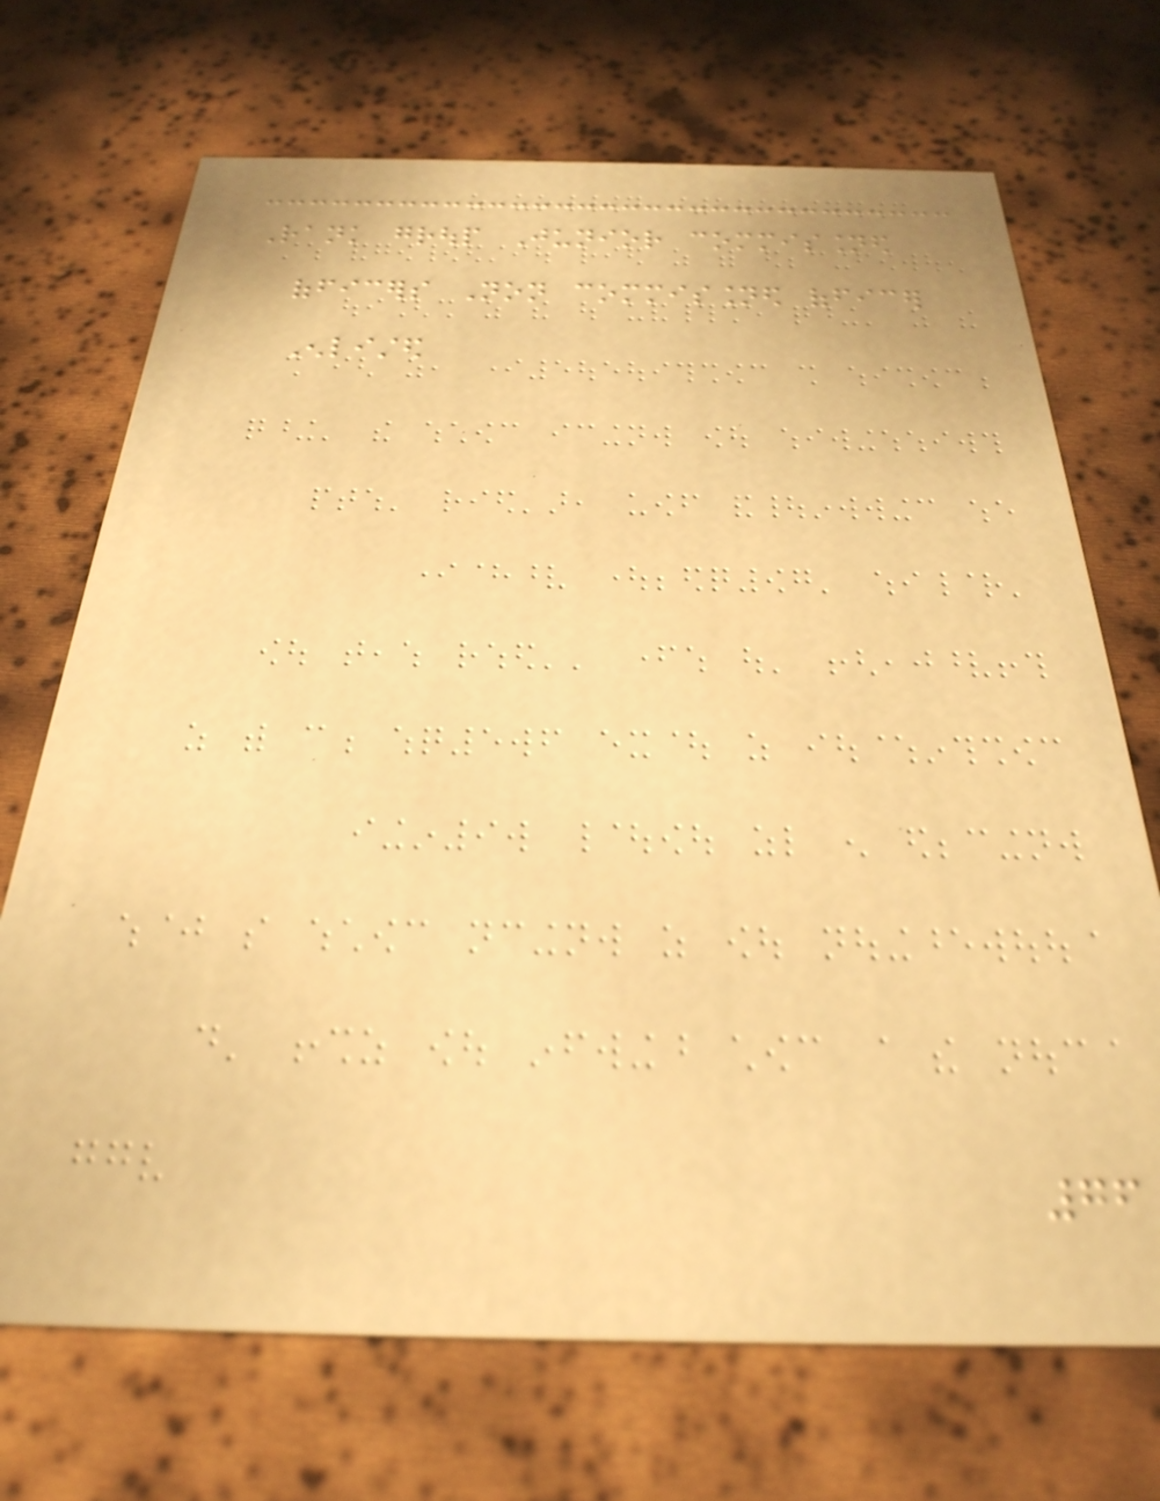Rank group Junior commissioned
officers Non commissioned officer
Enlisted
76
